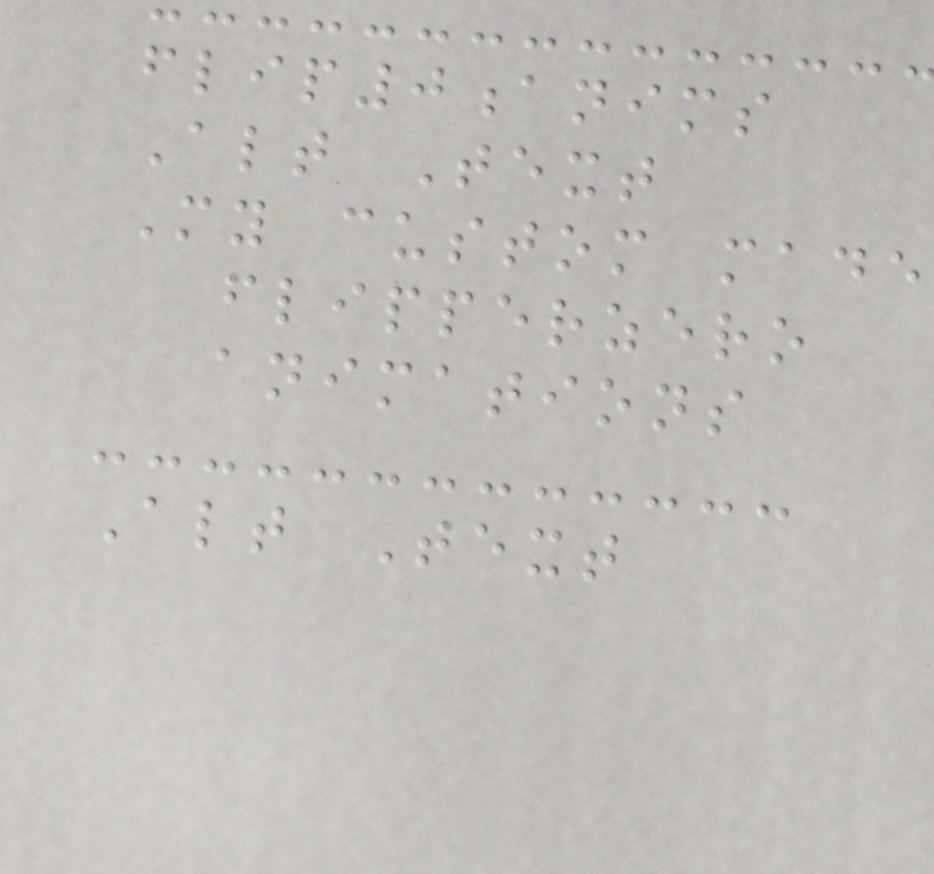flip0anims
Alt Text
My custom made
flipperzero
animations
Alt Text
